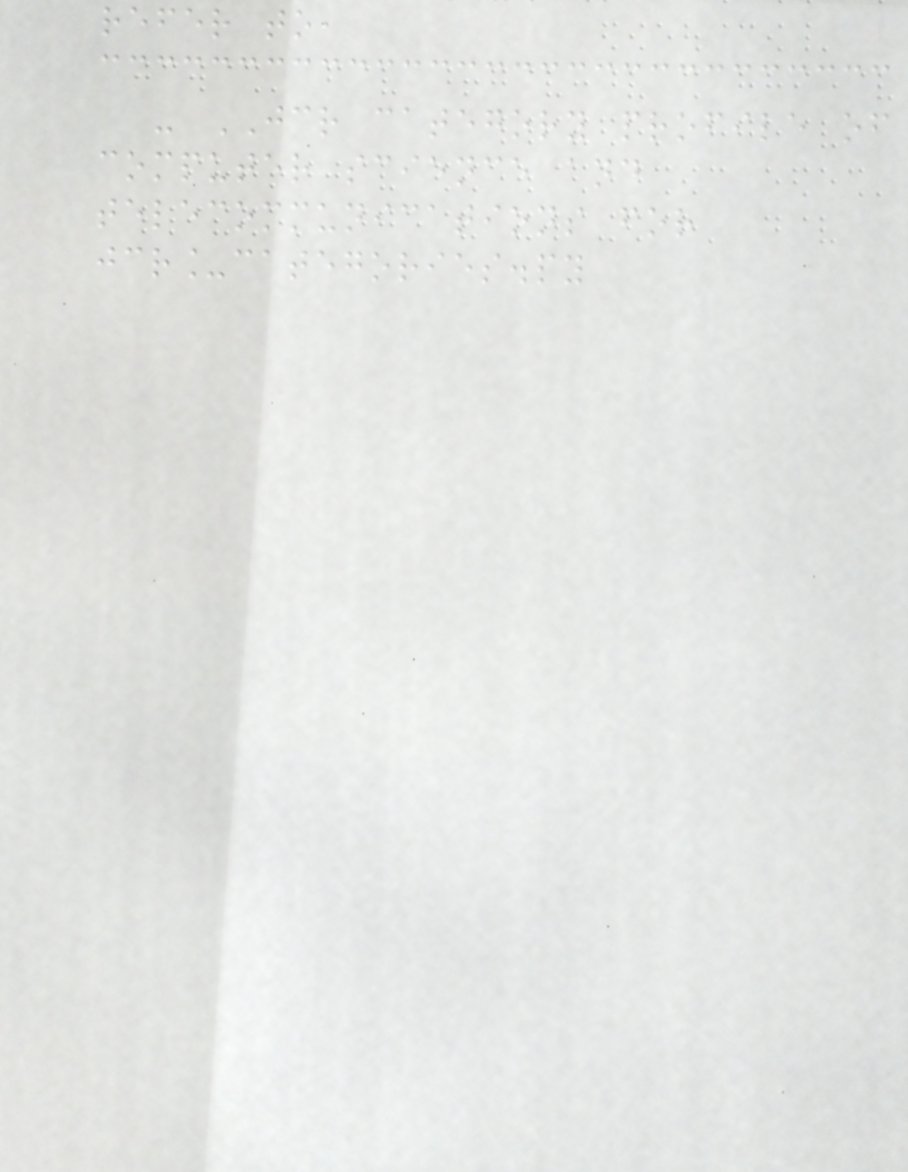refer to,
- JCR category profile of
computer science and
telecommunications for
jcr_categories.py
